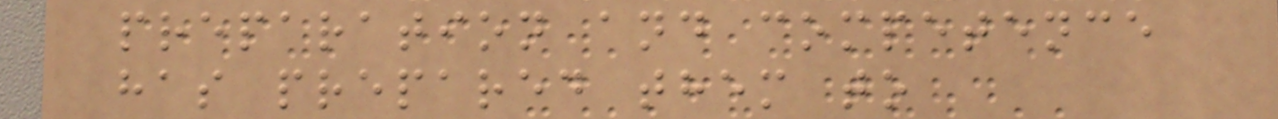preparation and competence
has prepared them to
